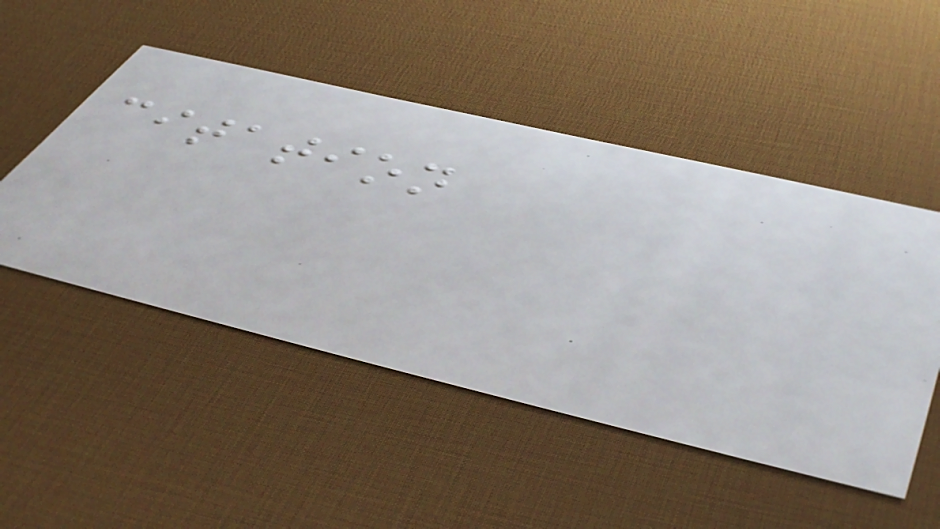citation
